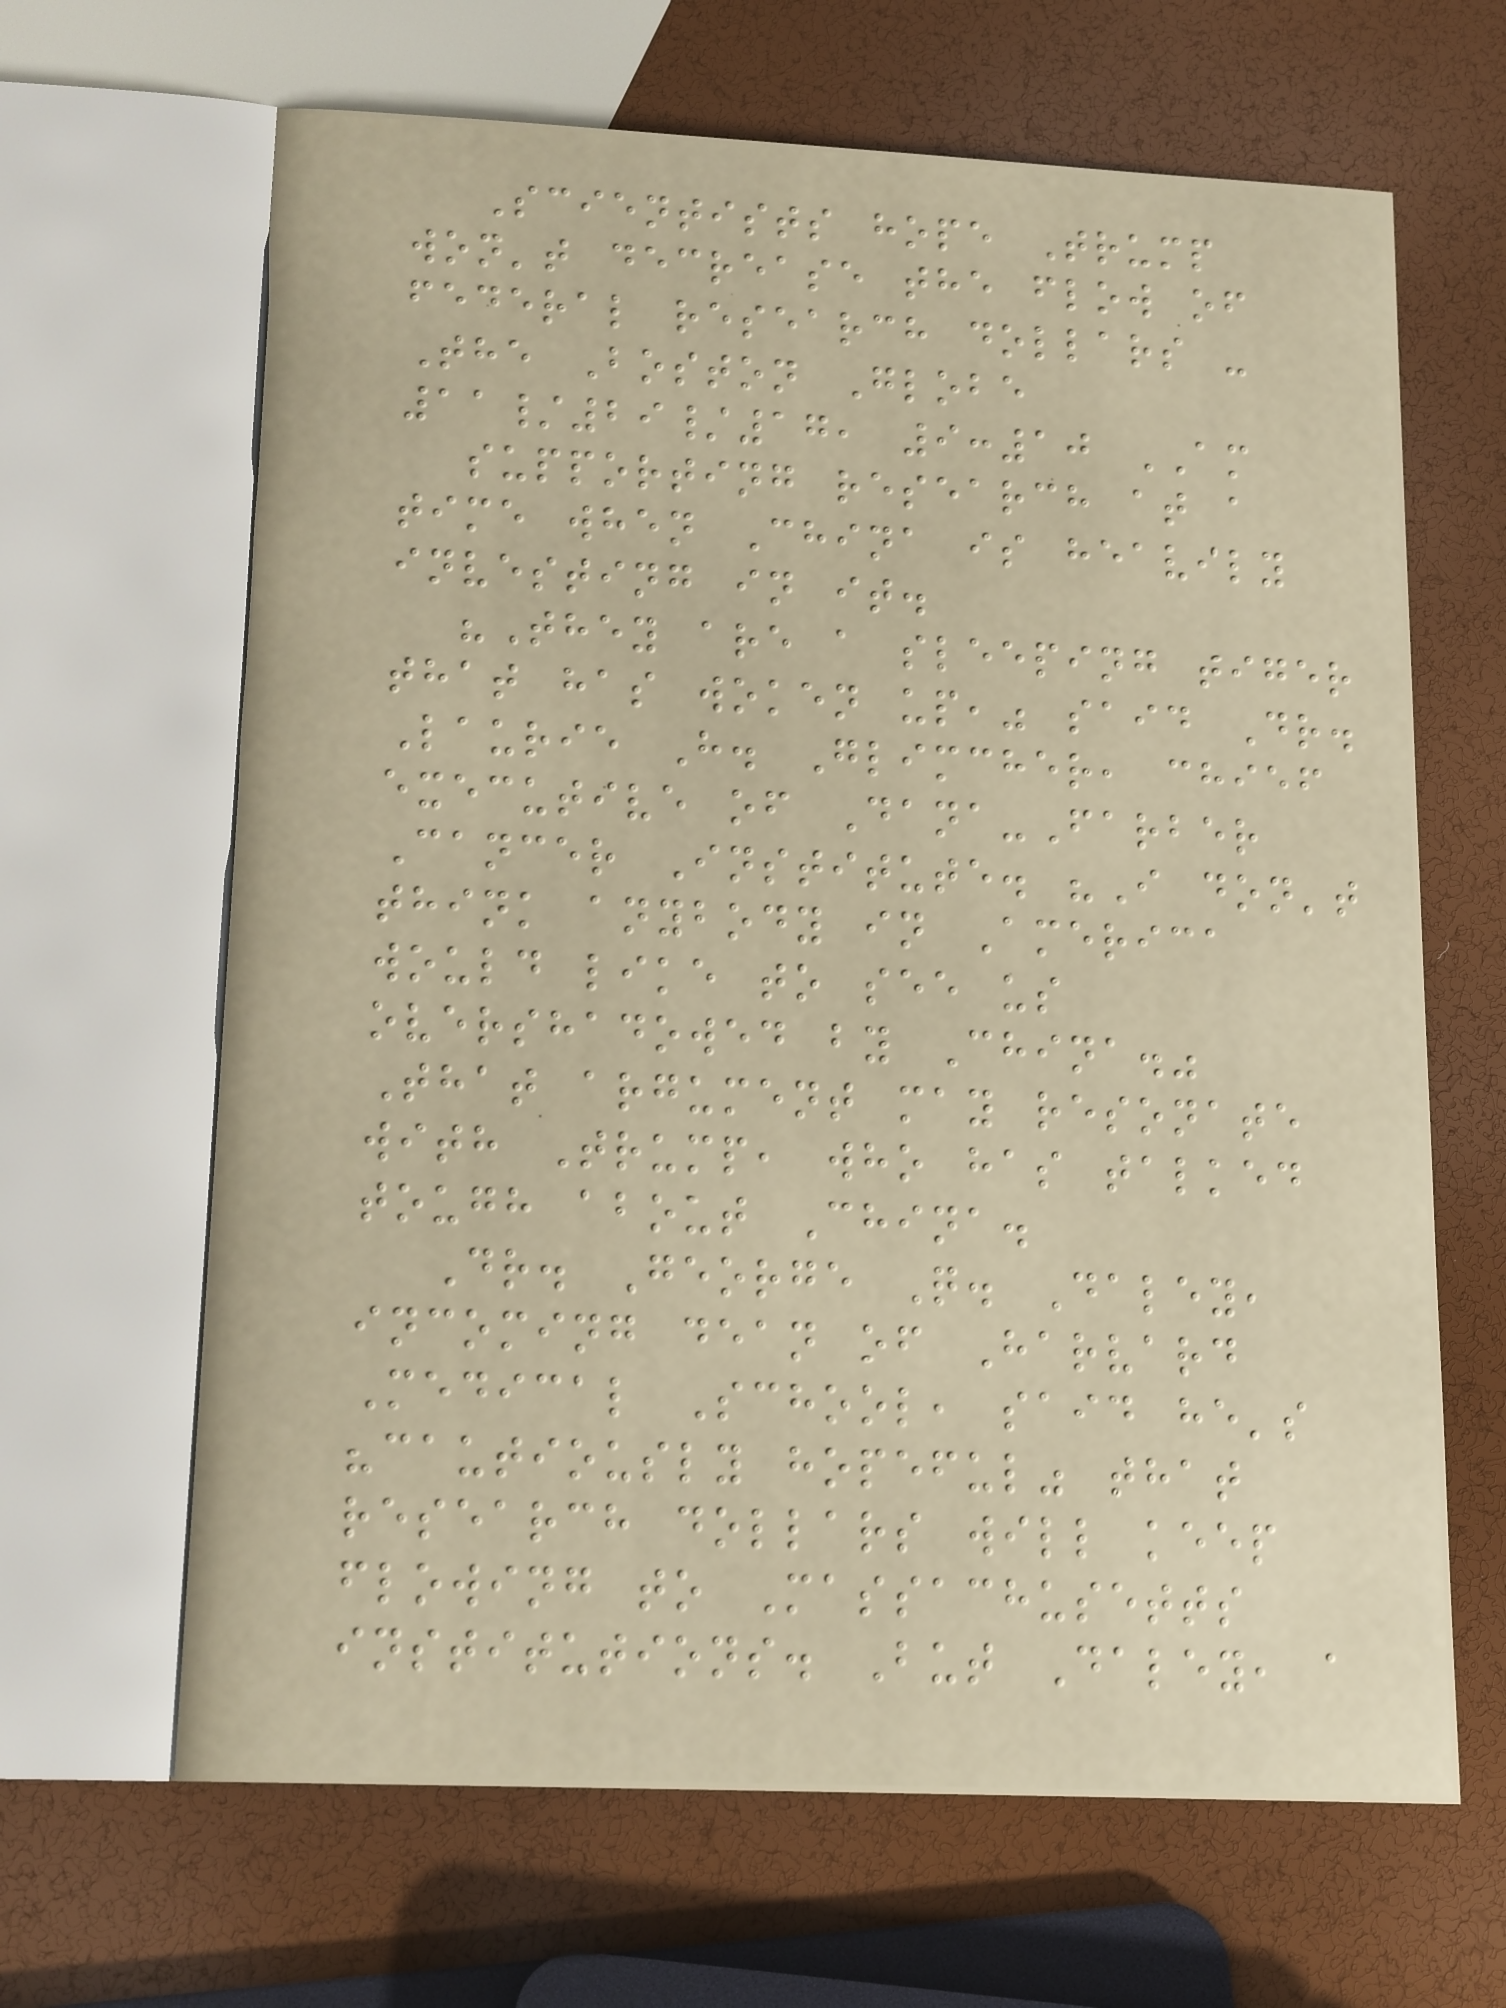Scientists hope Trump
won't decrease the flow of
federal research dollars -
The Boston Globe
11/29/17, 9:10 AM
supporting research at a
time when China is heavily
investing in it.
"They are a sleeping tiger
that has woken up," said Dr.
Laurie H. Glimcher, chief
executive of Dana-Farber
Cancer Institute. "I don't
think anybody in America
would like to see us
overshadowed by China."
That argument may resonate
with Trump, who has talked
tough about China.
Dr. George Q. Daley,
incoming dean of Harvard
Medical School, said he's
"cautiously hopeful" that
research dollars will keep
flowing to Massachusetts
institutions. But Daley, a
